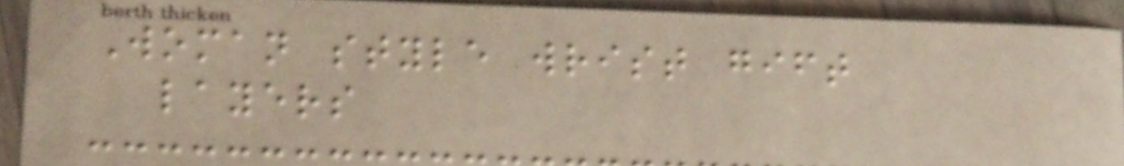Woman style wrist gift
layers
